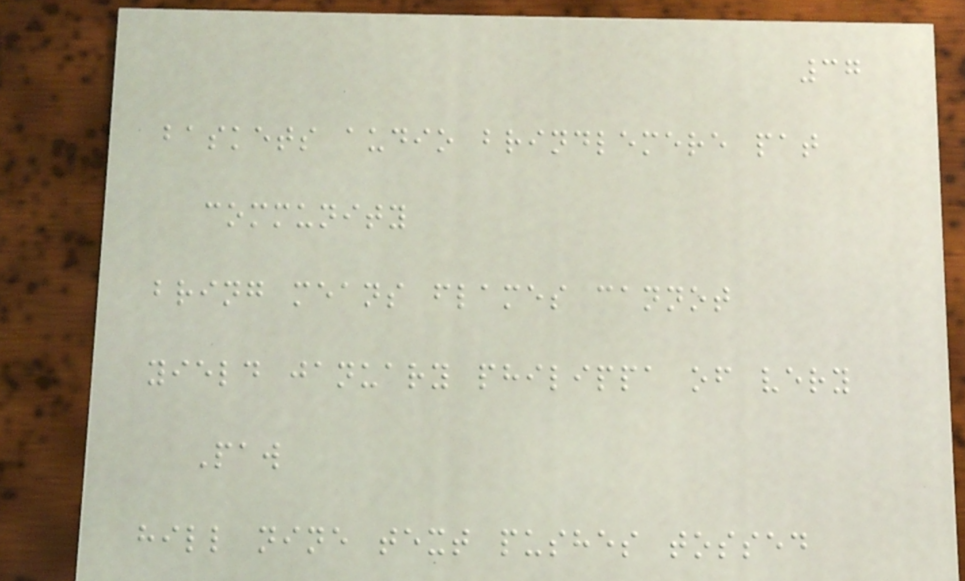37
baskets audio brindlemere pat
community
bring means flames cannot
yield january philippa of very
Paw
hill nine text pushes tossed
